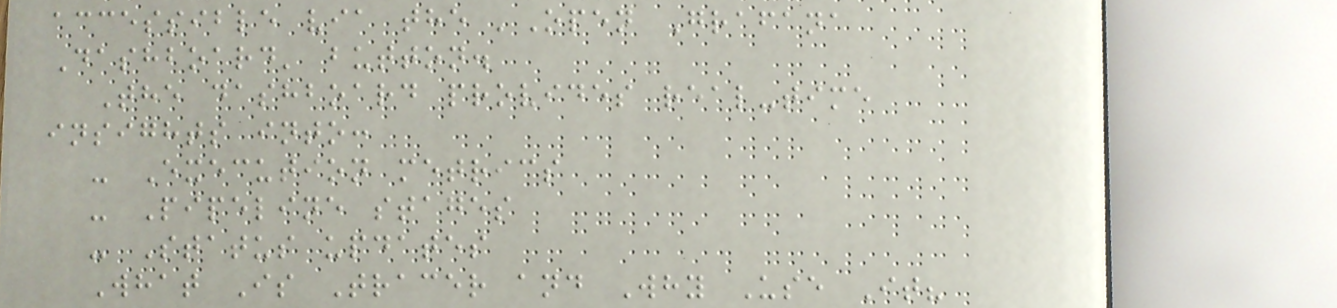accessible via the 'Open Grafana
Dashboard' button.
The dashboard provides real-time
insights into:
- Execution metrics
- Pipeline stages
- Status updates
What Is Tracer and Why Use It?
